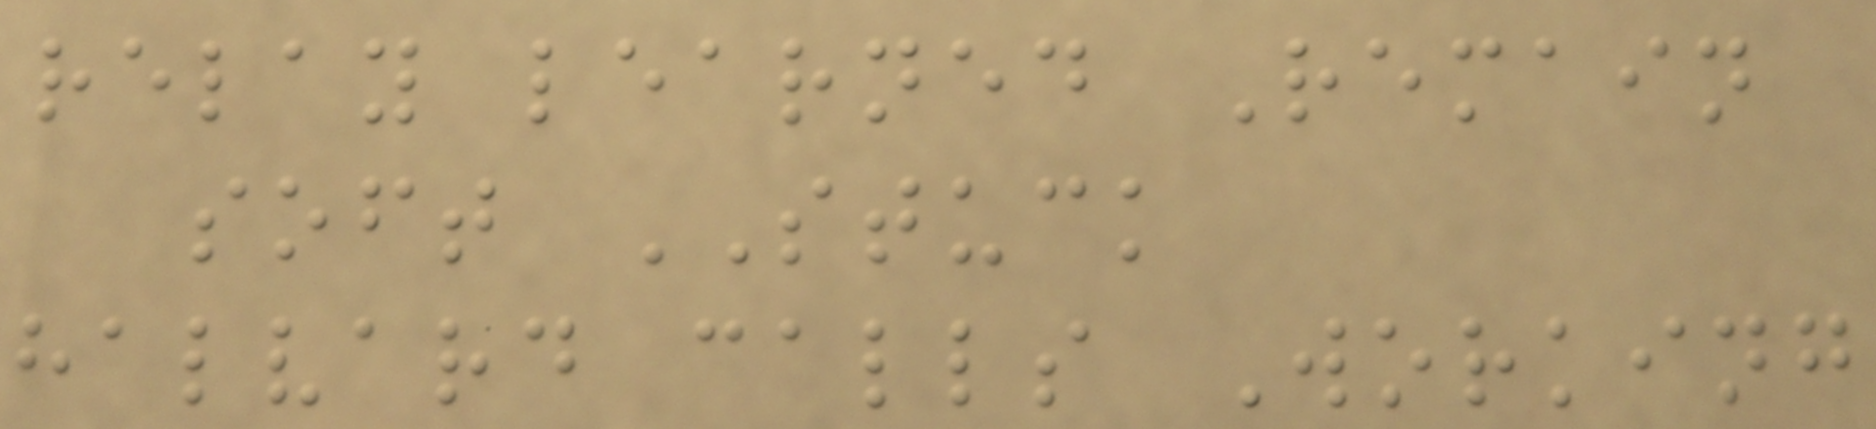relay learned Remain
soft STUCK
halvard calls Working
